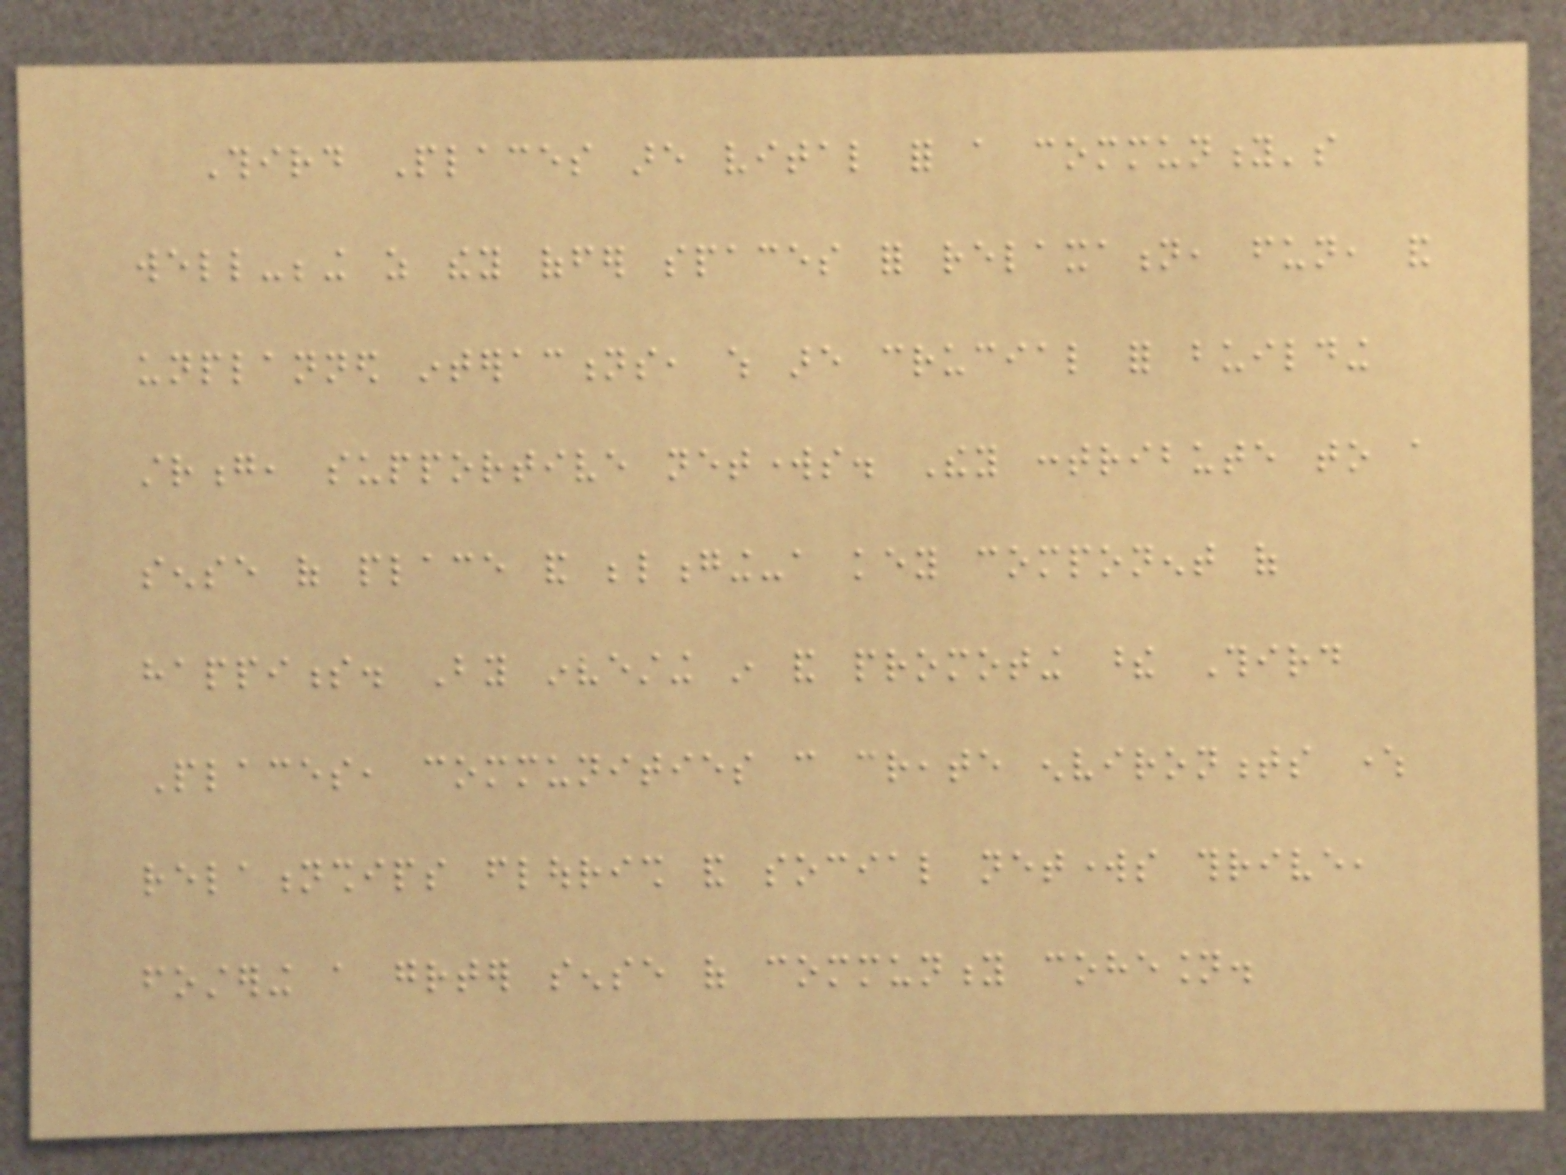Third Places are vital for a community's
well-being as they offer spaces for relaxation, fun, and
unplanned interactions, which are crucial for building
strong, supportive networks. They contribute to a
sense of place and belonging-a key component of
happiness. By investing in and promoting these Third
Places, communities can create environments where
relationships flourish and social networks thrive,
fostering a greater sense of community cohesion.
